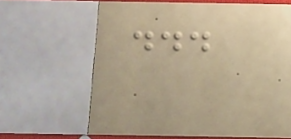...
